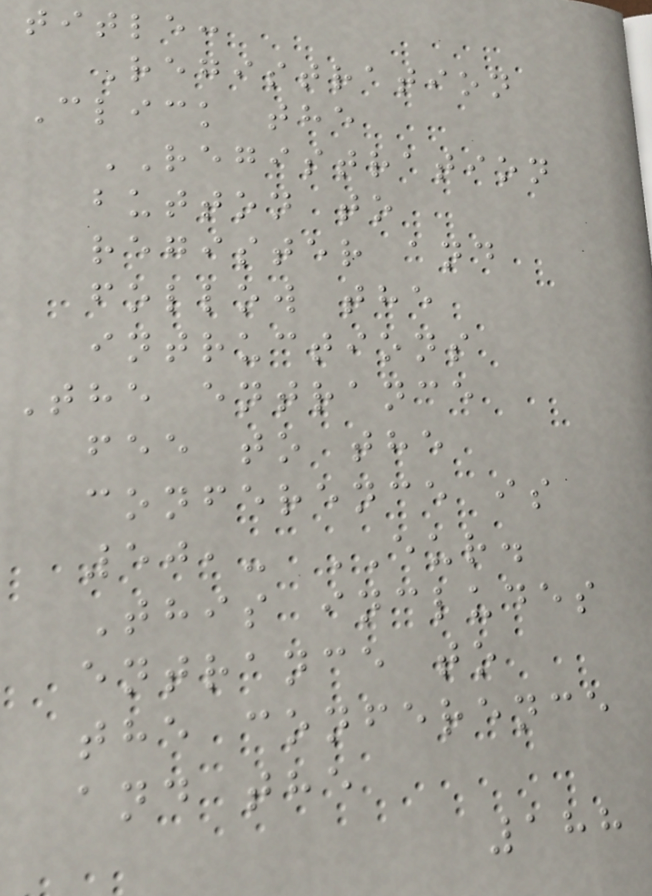title:
Registration
Click the
REGISTRATION
button to
register and
follow the
intructions
The entrance
fee to the
conference is
50,- EUR.
This includes
entrance to
the conference
and the
188
